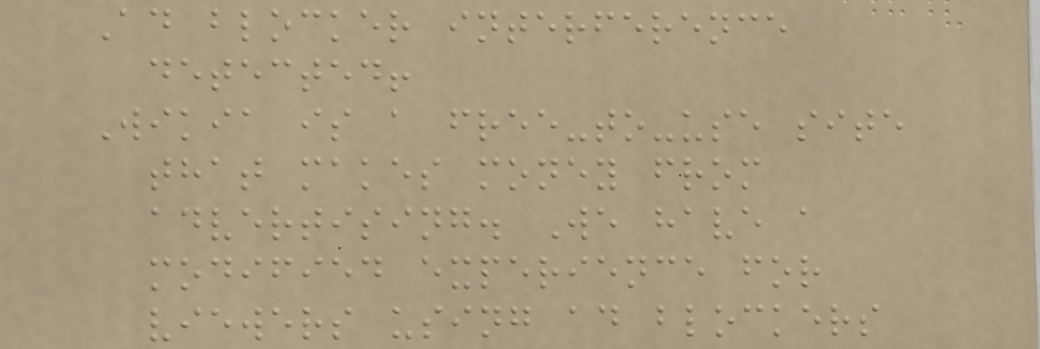Ad blocker interference
detected!
Wikia is a free-to-use site
that makes money from
advertising. We have a
modified experience for
viewers using ad blockers
